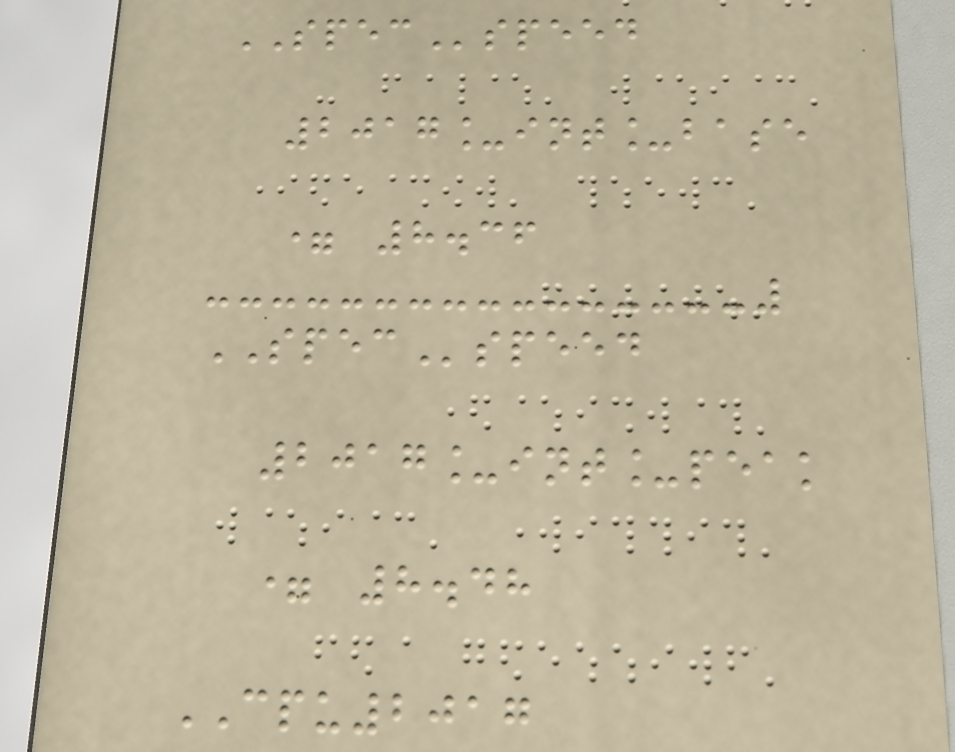SPECspeed
2017_int_base
= 8.36
SPECspeed
2017_int_peak
= 8.48
CPU2017
